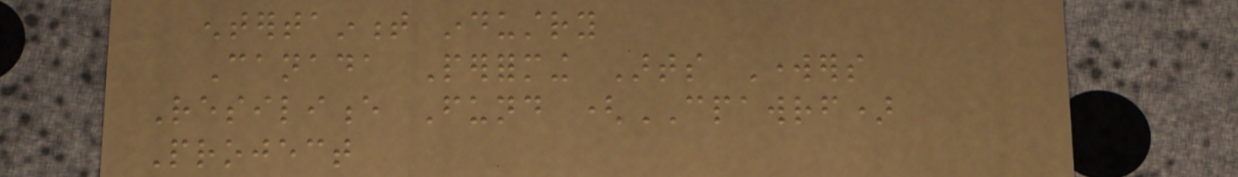entertainment industry
Canada Performing Arts Workers
Resilience Fund (CPAWRF)
Project
